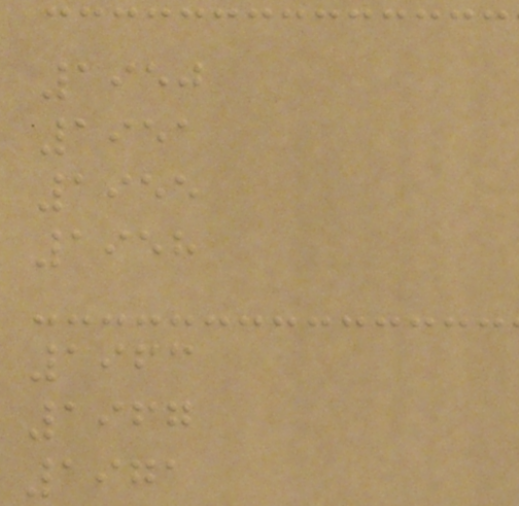1950
1951
1955
1958
1963
1967
1971
